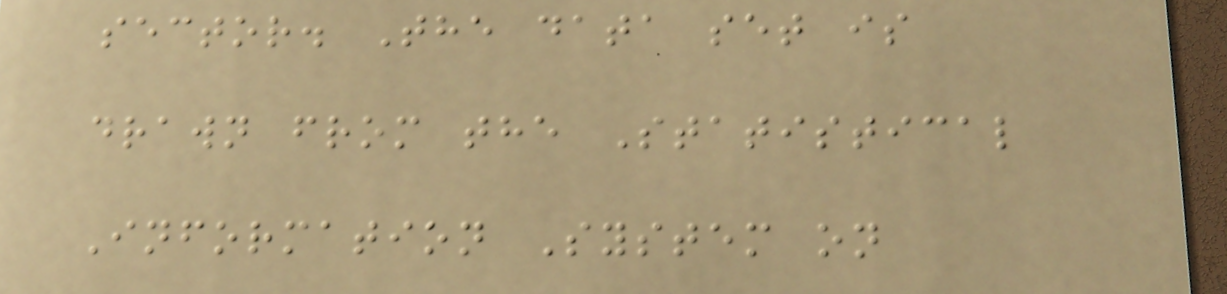sector. The data set is
drawn from the Statistical
Information System on
